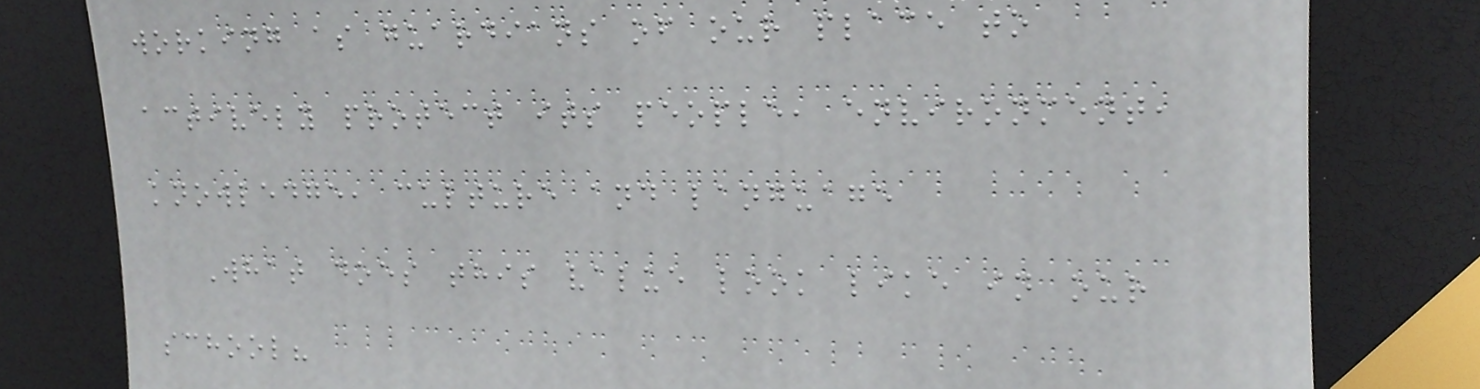working as guardians of our place to
actively protect its people, environment,
knowledge, culture and language
What does this value look like in our
school?
